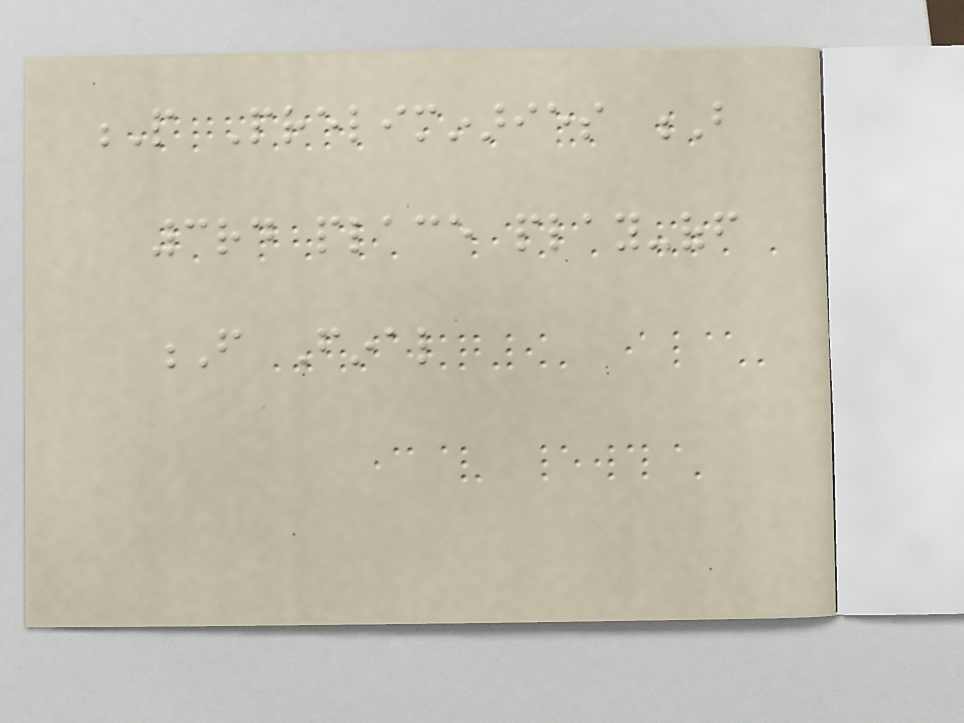P Preliminaries B
3rd place play-off
F Final
